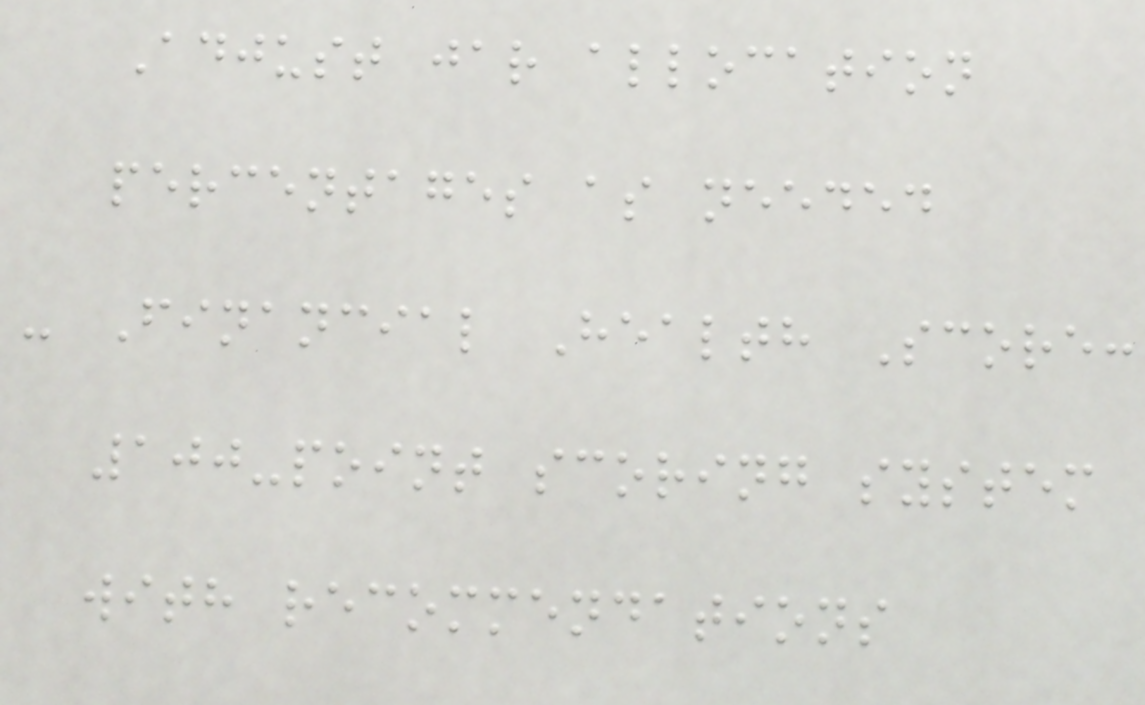Adjust jar allocation
percentages as needed
- Financial Health Score:
100-point scoring system
with recommendations
